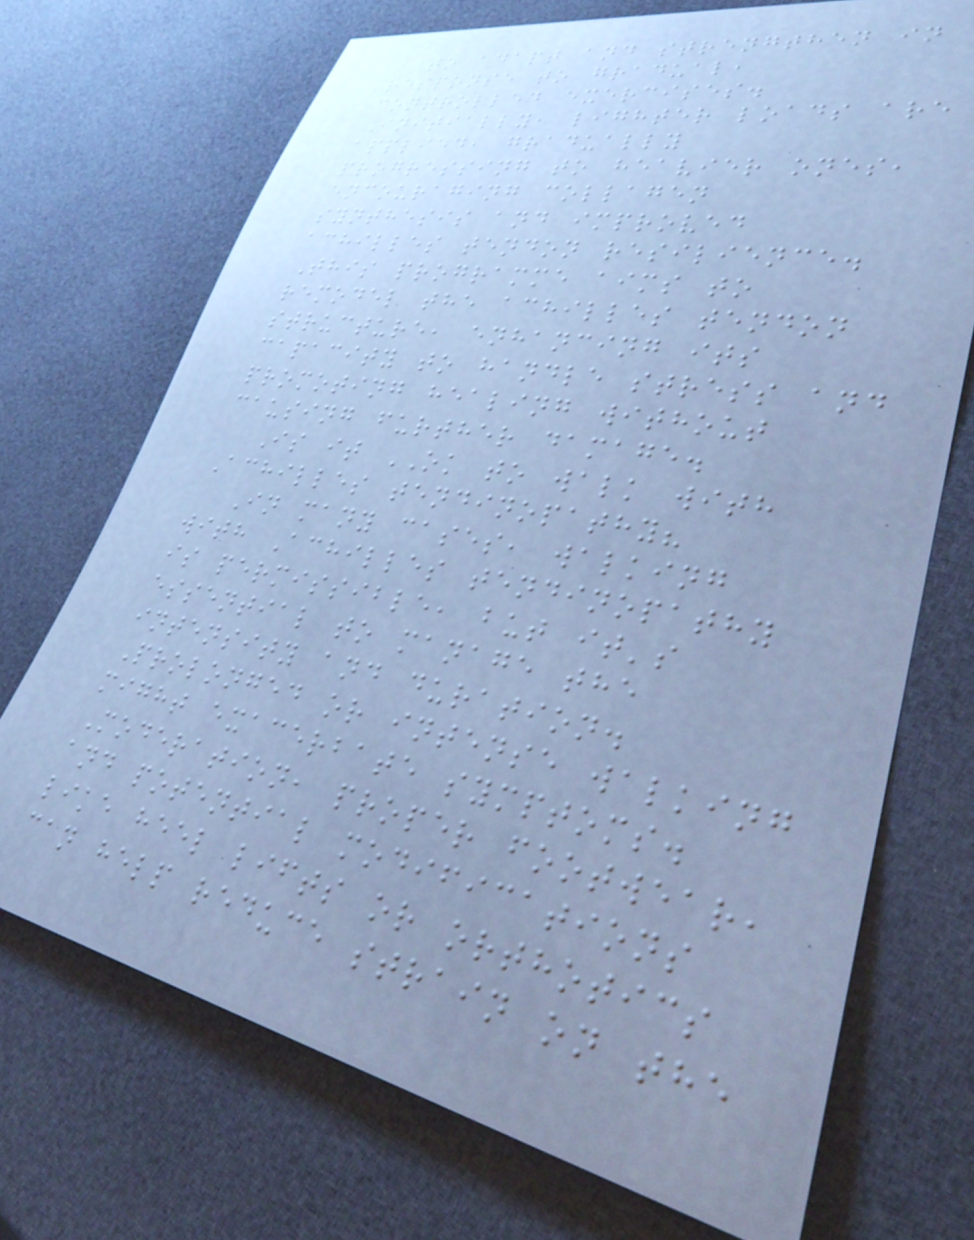to adapt and strengthen in
response to gradual,
controlled exercises.
Initially, lighter loads are
applied, gradually
progressing to heavier ones,
encouraging collagen
synthesis and improved
achilles tendon resilience.
This programme aims to
remodel the achilles tendon
structure, enhancing its
capacity to handle stress and
promoting healing without
causing further damage.
Is it OK to walk with
Achilles tendinopathy?
In many cases, walking
with Achilles tendinopathy
is permissible, but it's
essential to manage the
intensity and duration.
Prolonged or intense walking
might exacerbate symptoms.
Moderation, proper footwear,
and potential modifications
like heel lifts or orthotics
can help reduce strain on the
